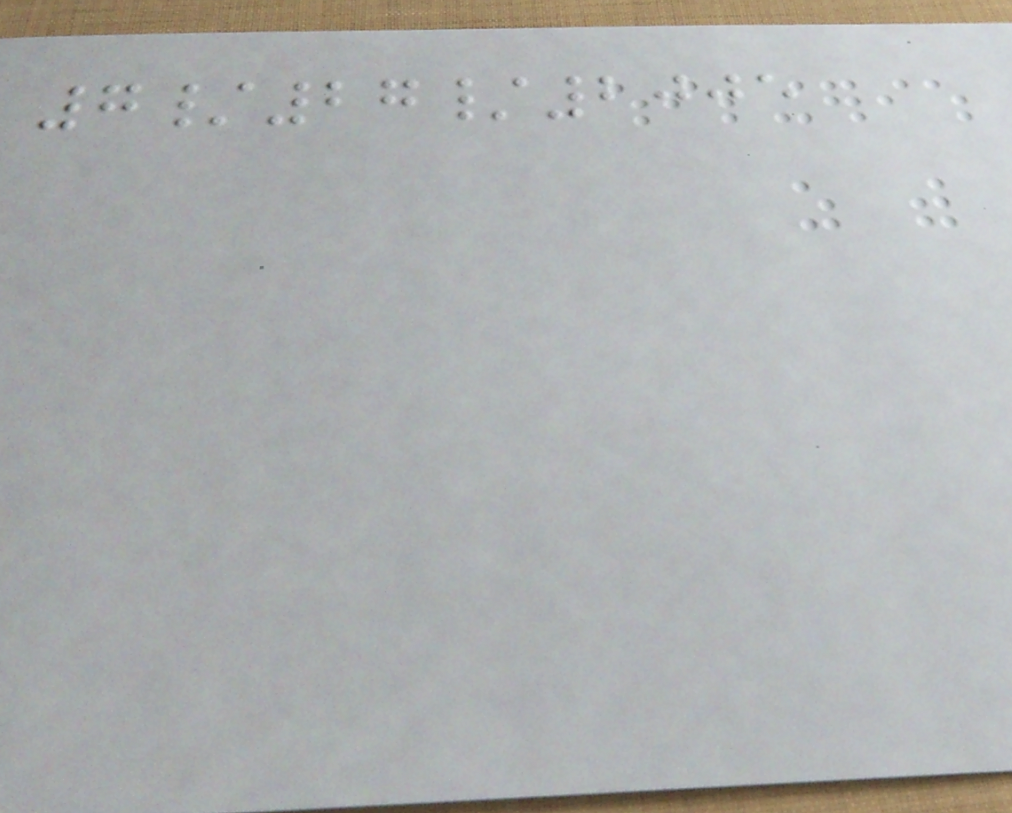7/27/2005
